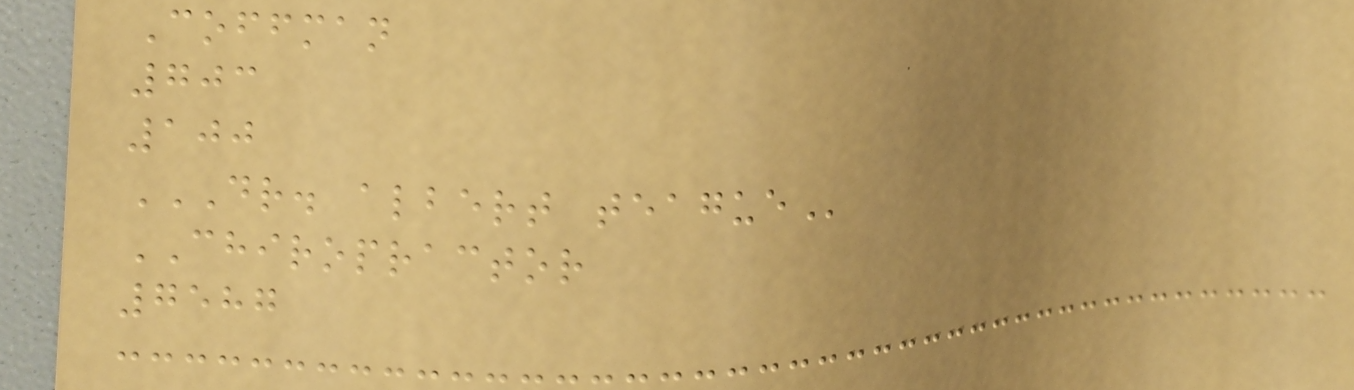Coffman
703
100
DR. ALBERT TEAGUE
CHIROPRACTOR
7587
